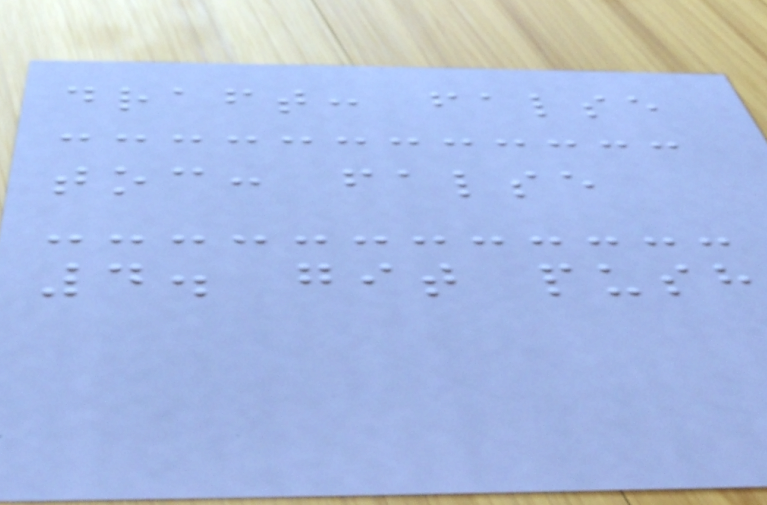draft: false
toc: false
4. git push
